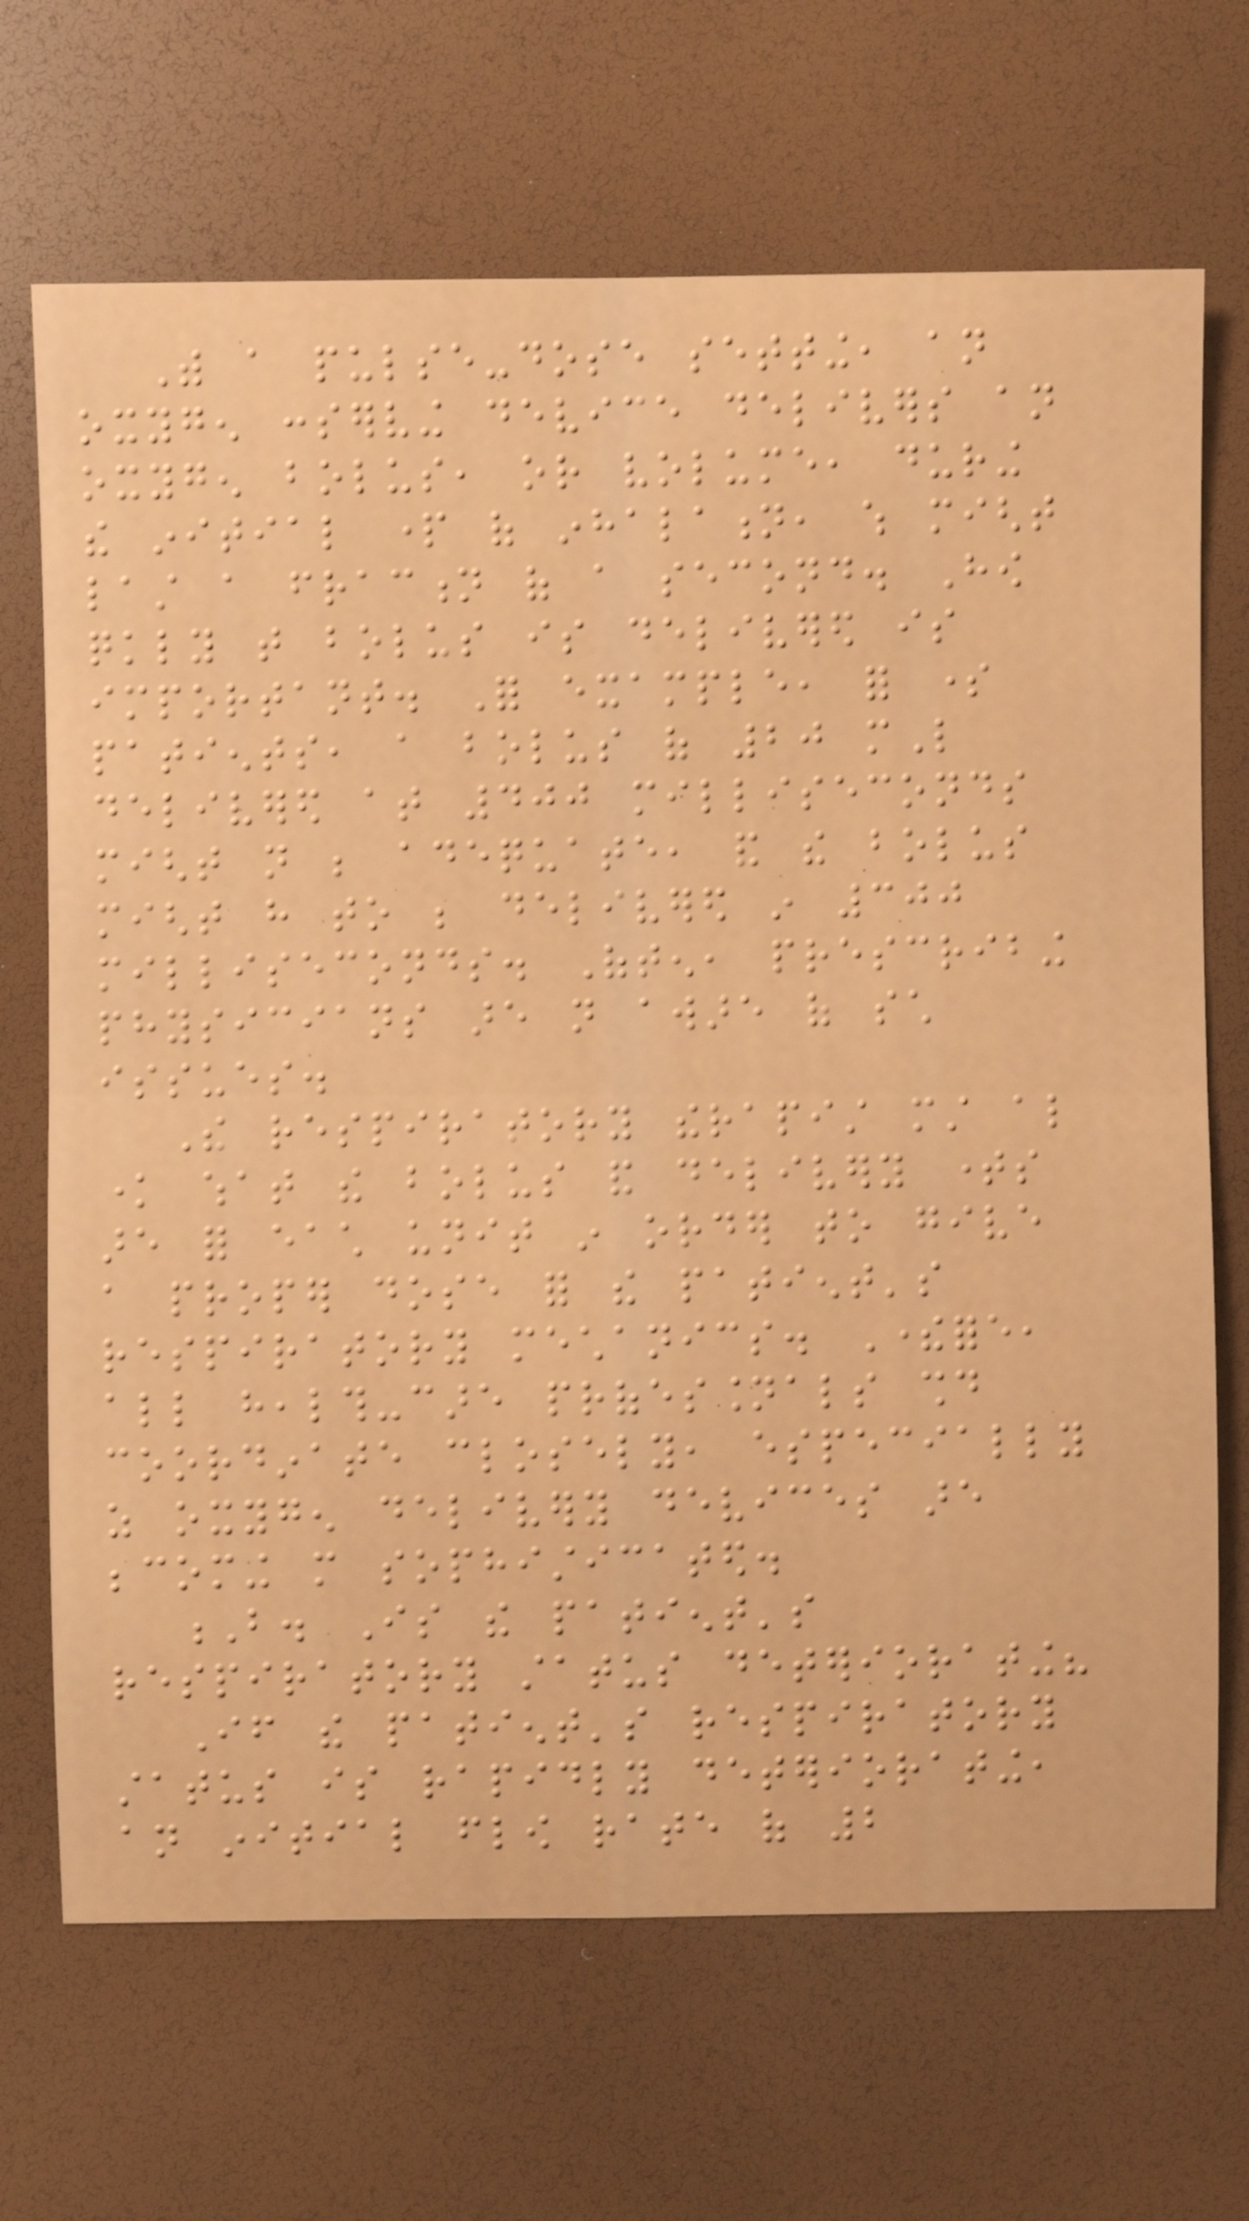With a pulse-dose setting, an
oxygen conserving device delivers an
oxygen bolus, or volume, during
the initial part of inhalation, which might
last a fraction of a second. How
quickly that bolus is delivered is
important. For example, for some
patients, a bolus of 20 mL
delivered at 400 milliseconds
might not be adequate, and the bolus
might have to be delivered in 300
milliseconds. Often, prescribing
physicians are not aware of such
issues.
The respiratory therapist must also
know what the bolus and delivery times
are for each unit in order to give
a proper dose for the patient's
respiratory mechanics. Therefore,
all health-care professionals should
coordinate closely, especially
as oxygen delivery devices are
becoming more sophisticated.
B. Is the patient's
respiratory status deteriorating?
If the patient's respiratory
status is rapidly deteriorating,
an initial flow rate of 2
